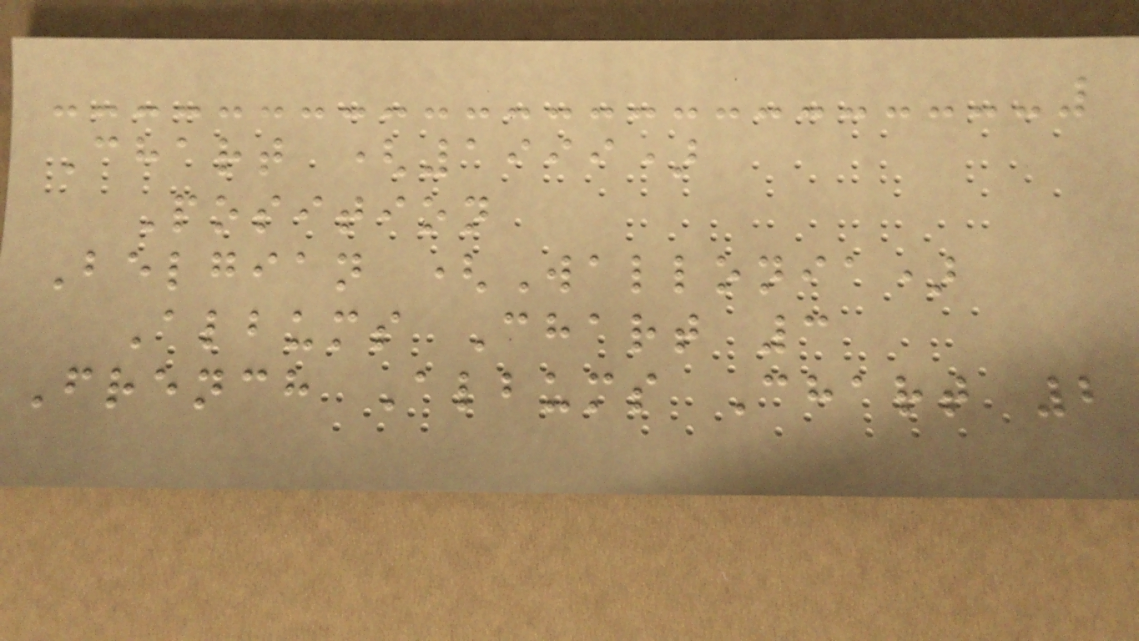Chart (1999)
Position
Belgian (Wallonia)
Albums Chart 3
French Albums Chart 2
